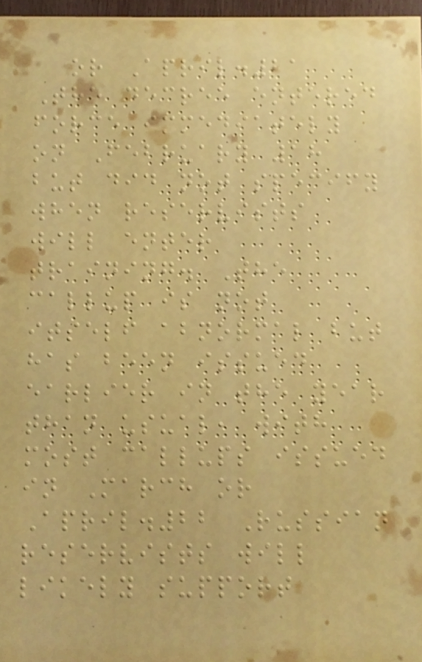or April.21
The decree entered
force immediately
on February 18
but did not specify
when reservists
will enter
training. The
callup is not
itself abnormal but
has been issued
earlier in the year
than usual, with
most callups issued
in March or
April.22 Russian
reservists will
likely support
